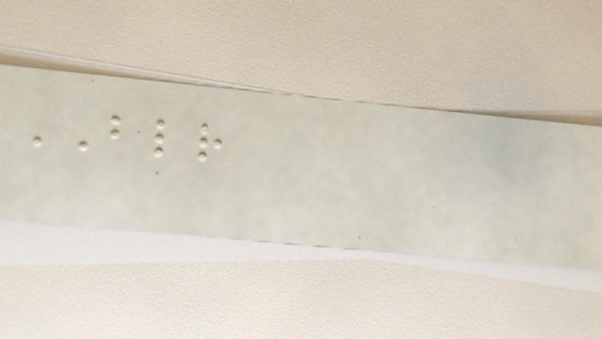BLR
